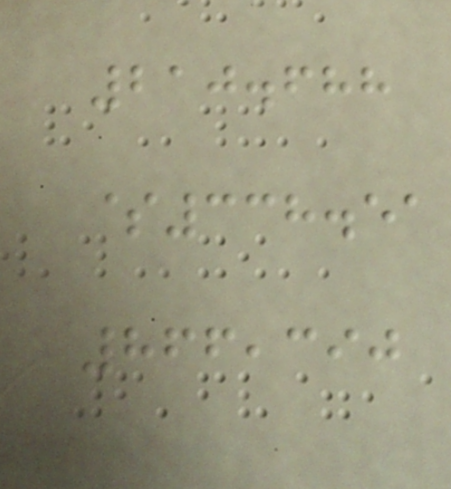210.688
$338.51
866,390
